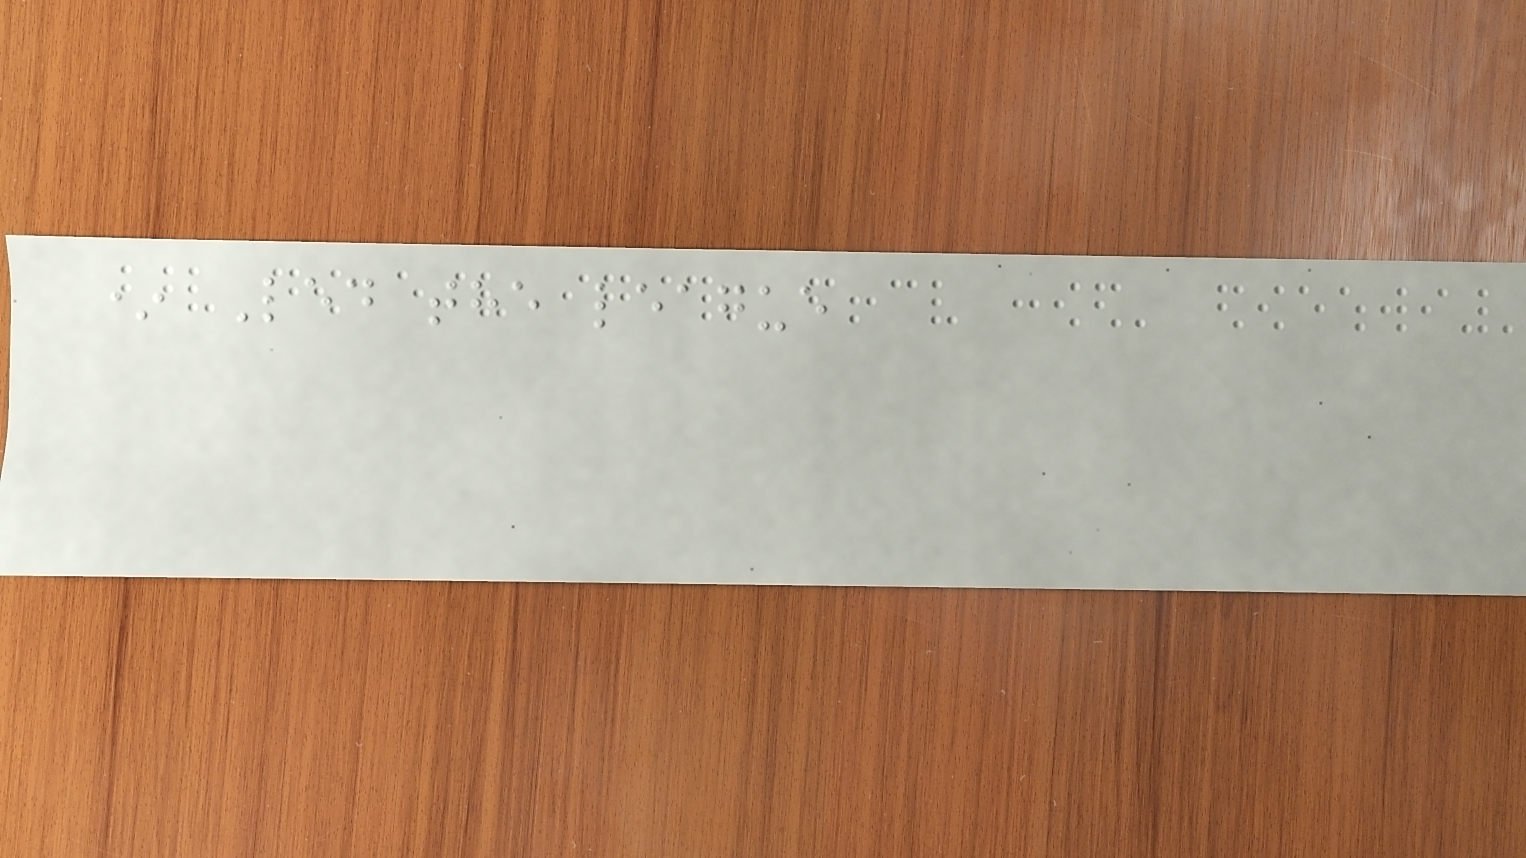* Led the league
